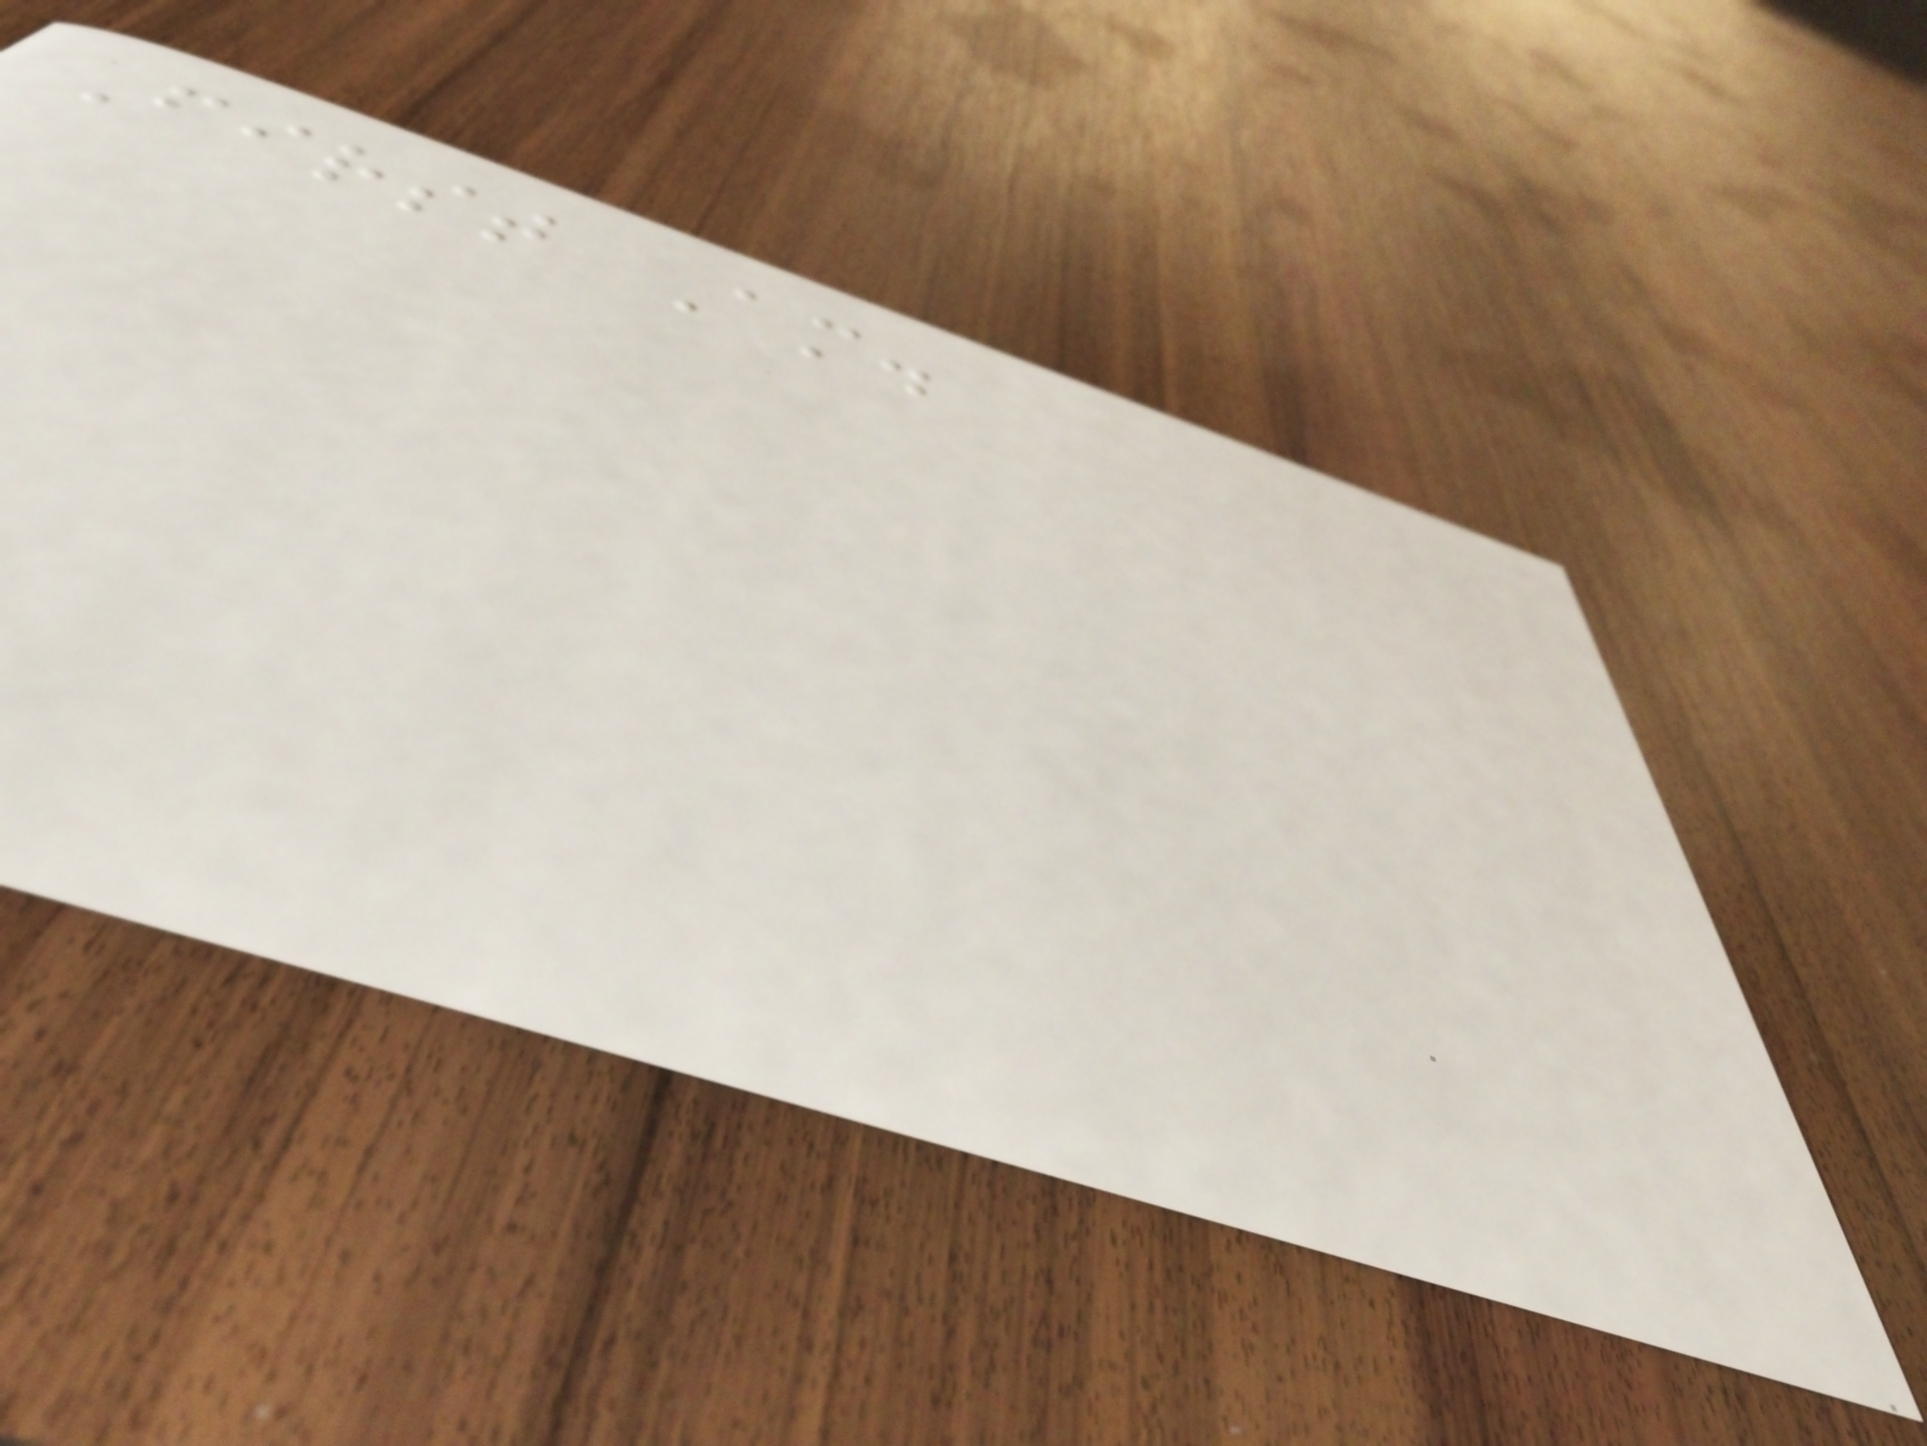First Am.
